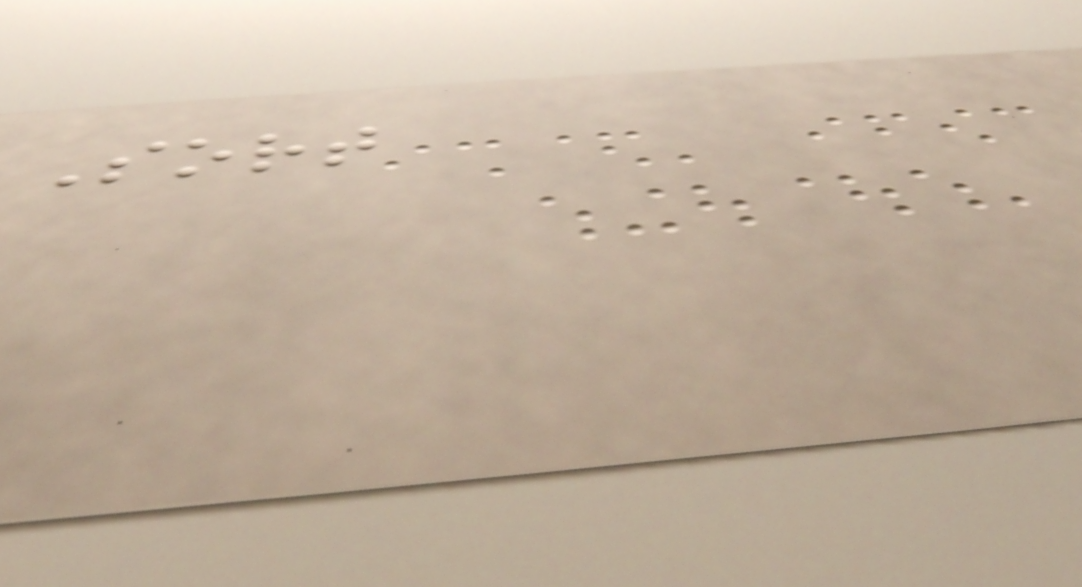Sort
